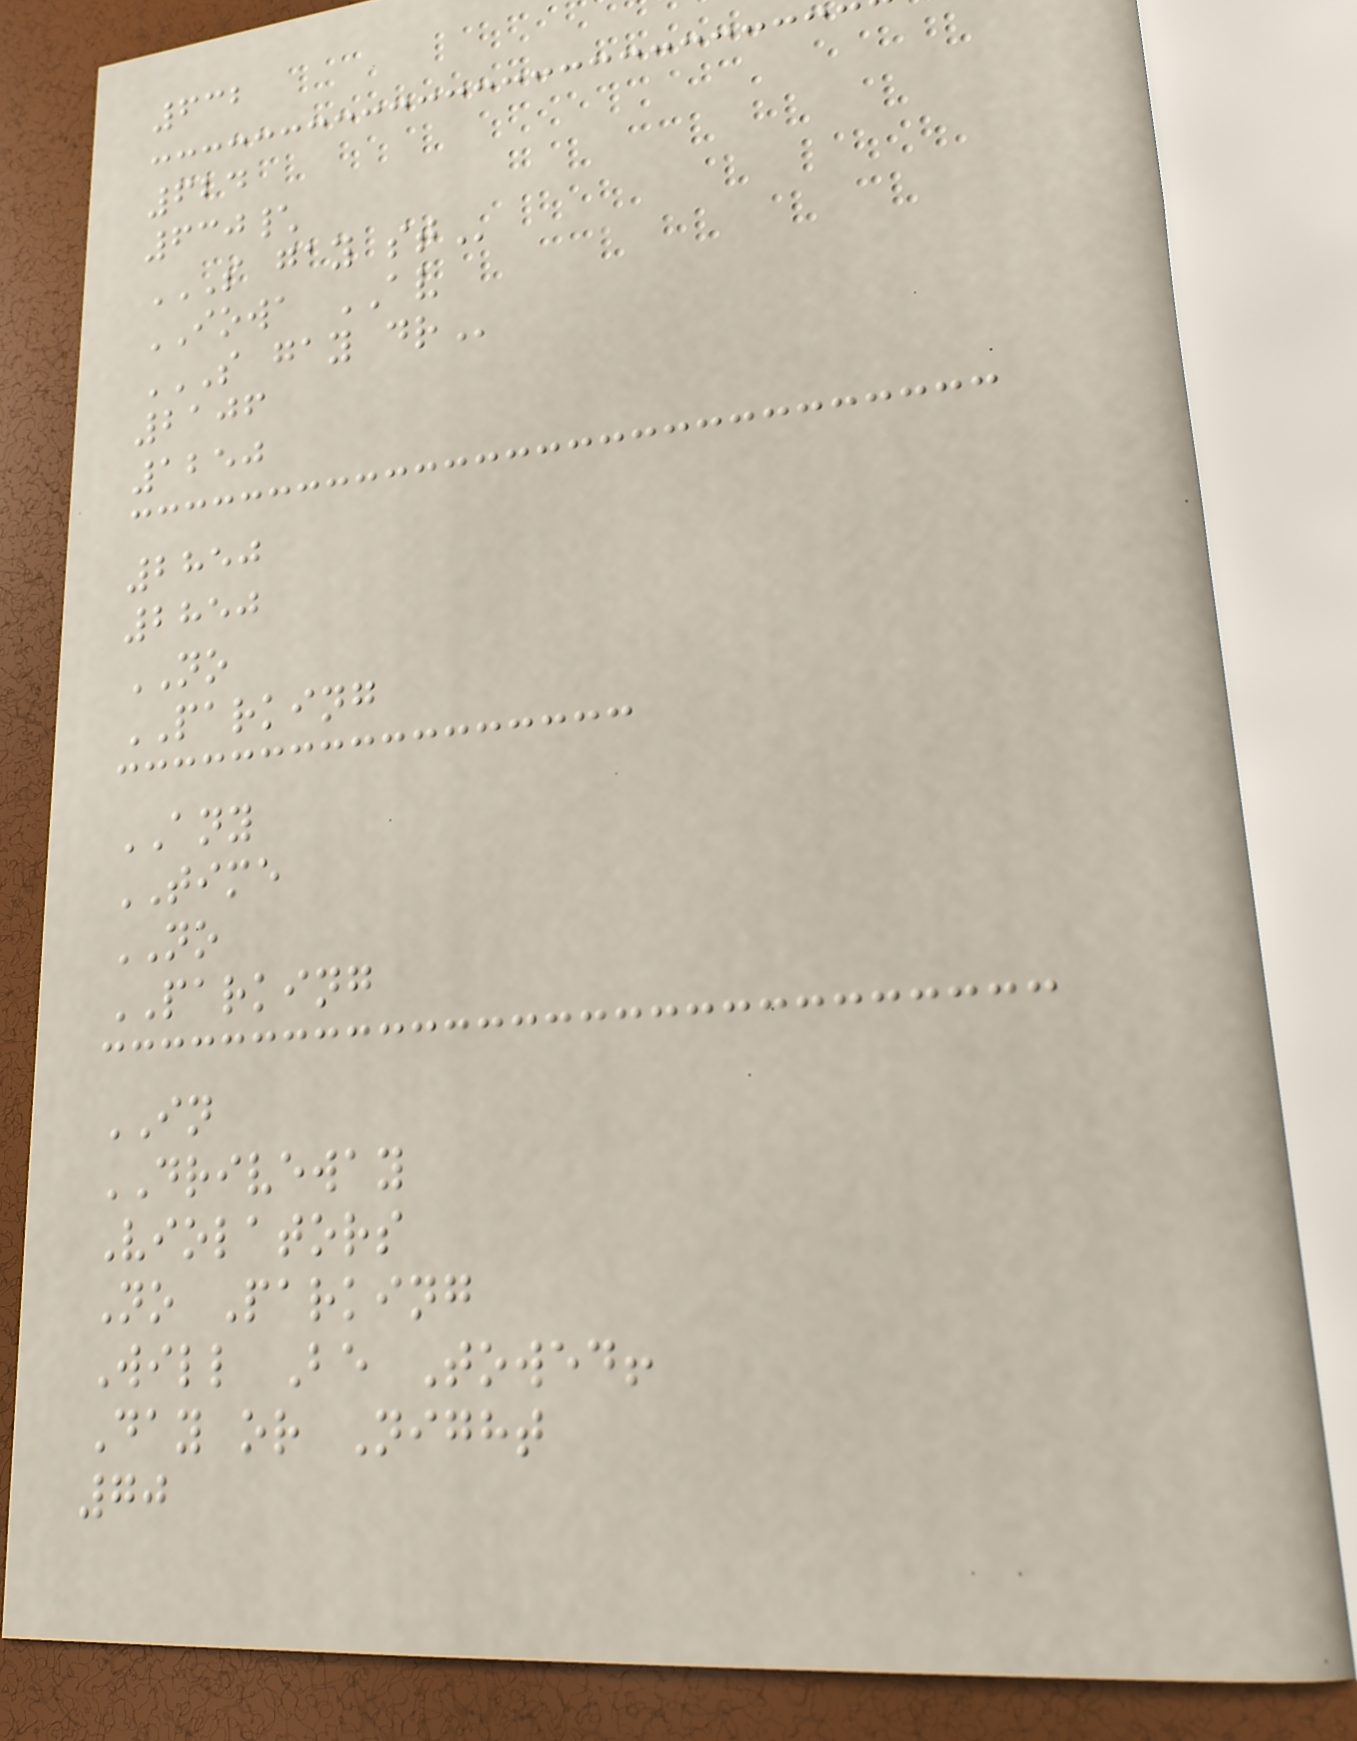632
624
630\
S GAY ST
IOWA AV
S GAY DR
2106
1250
2850
2850
NO
PARKING
ANY
TIME
NO
PARKING
IN
DRIVEWAY
Violators
No Parking
Will Be Towed!
Day or Night
70
